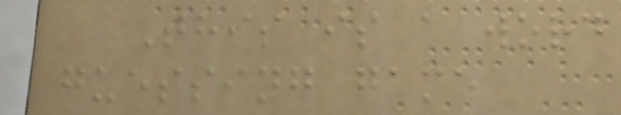This is a word
guessing game
